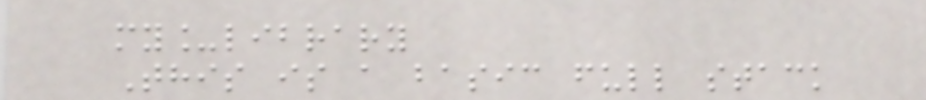my_library
This is a basic full stack
